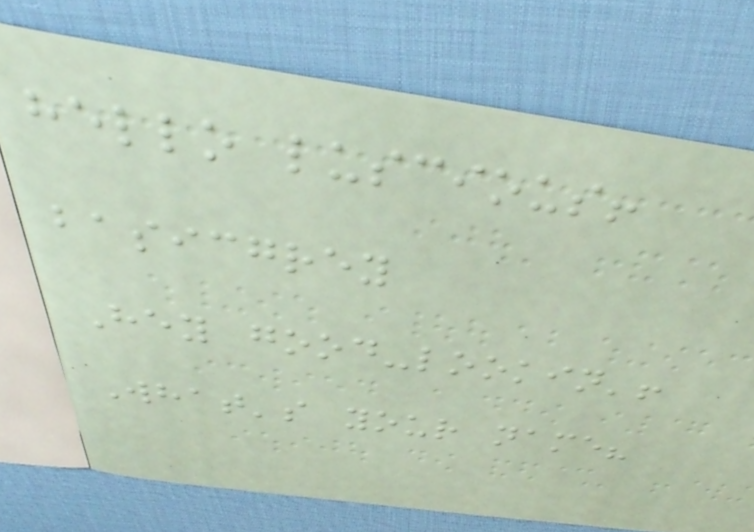hello luscious!
basicgrey
Hey good-lookin'!
What's your name?
